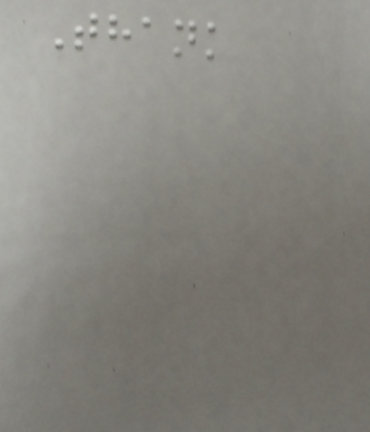Thank
